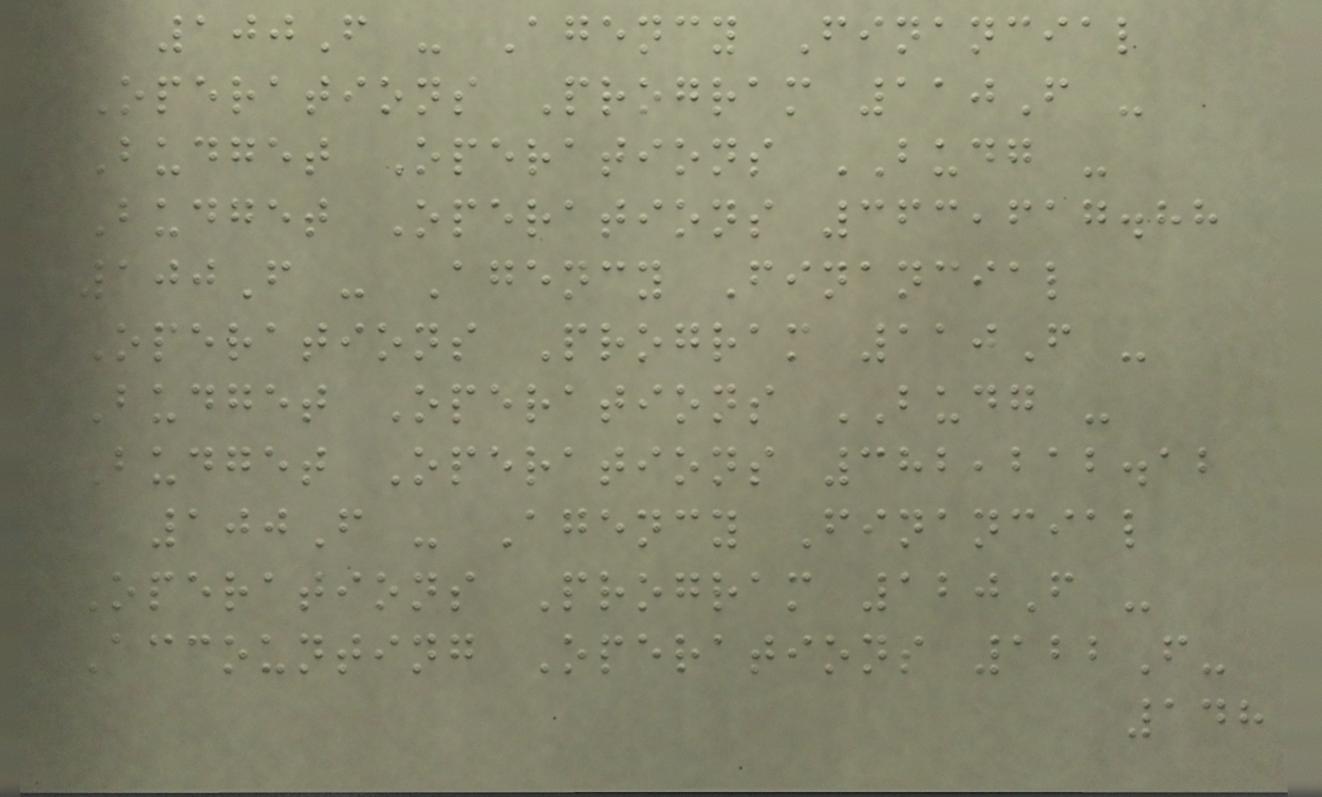100F - Agency Financial
Operations Program 110F -
Budget Operations BUDG -
Budget Operations 363,617.88
100F - Agency Financial
Operations Program 110F -
Budget Operations BUDG -
Budget Operations 382,212.12
100F - Agency Financial
Operations Program 120F -
Accounting Operations 122F-
148
